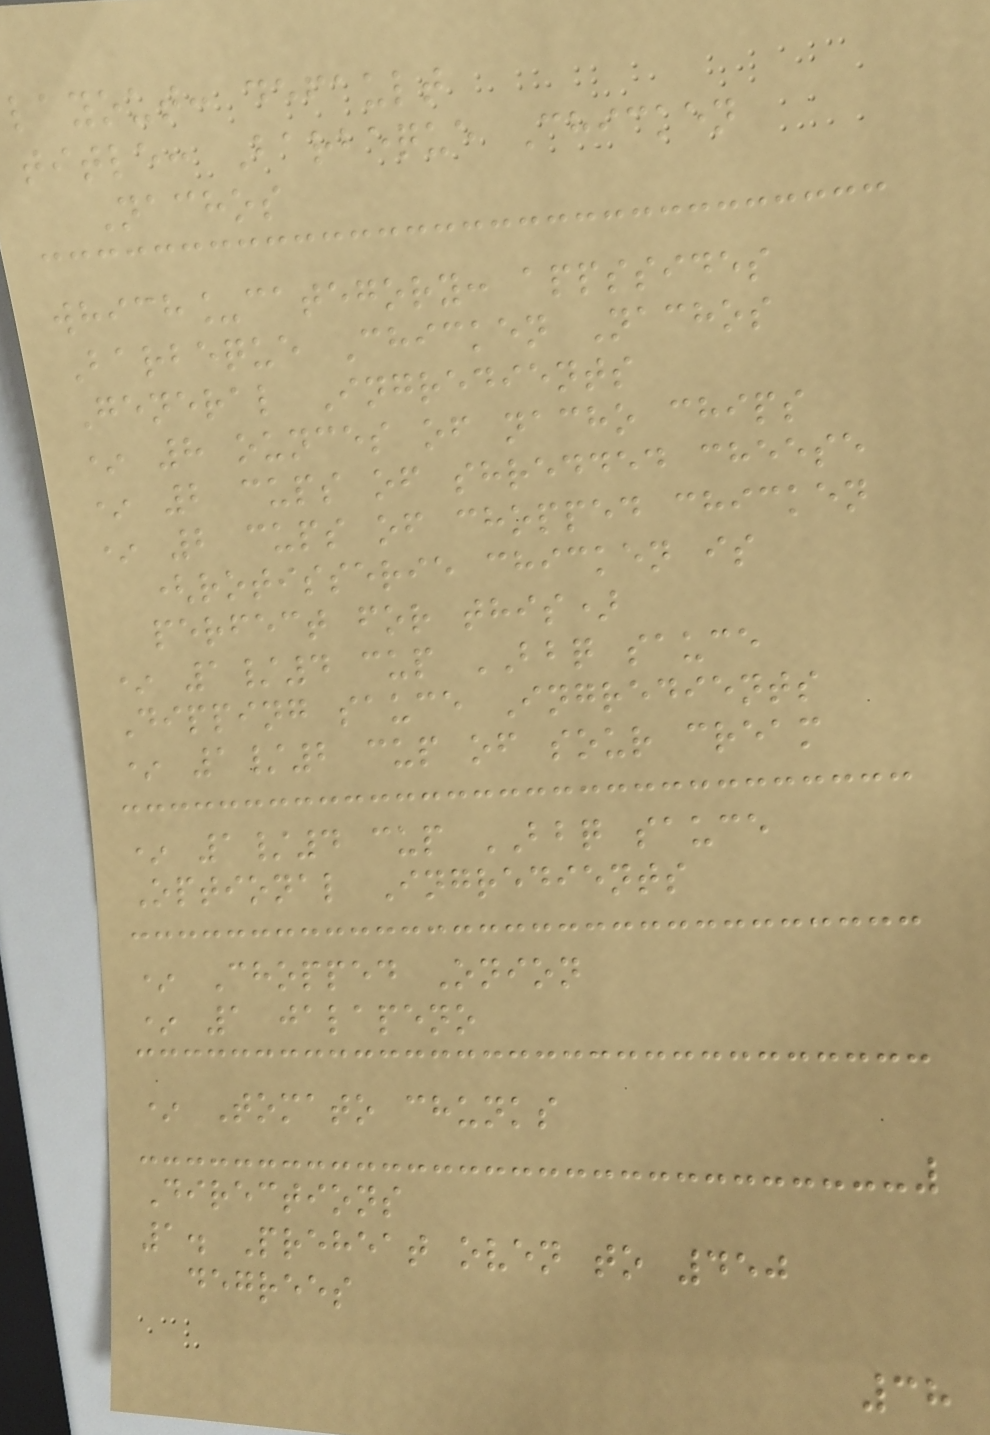layout: default
title: Barbeque Chicken
Nachos
which_category: appssides
Barbeque Chicken Nachos
General Ingredients
* 8 ounces of nacho chips
* 2 cups of shredded cheese
* 2 cups of chopped chicken
(rotisserie chicken is
perfect for this)
* 1/4 cup BBQ sauce
Dipping sauce Ingredients
* 1/2 cup of sour cream
* 1/4 cup BBQ sauce
Optional Ingredients
* Chopped Onion
* 1 jalapeno
* Tomato chunks
Directions
1. Preheat oven to 450
degrees
38
